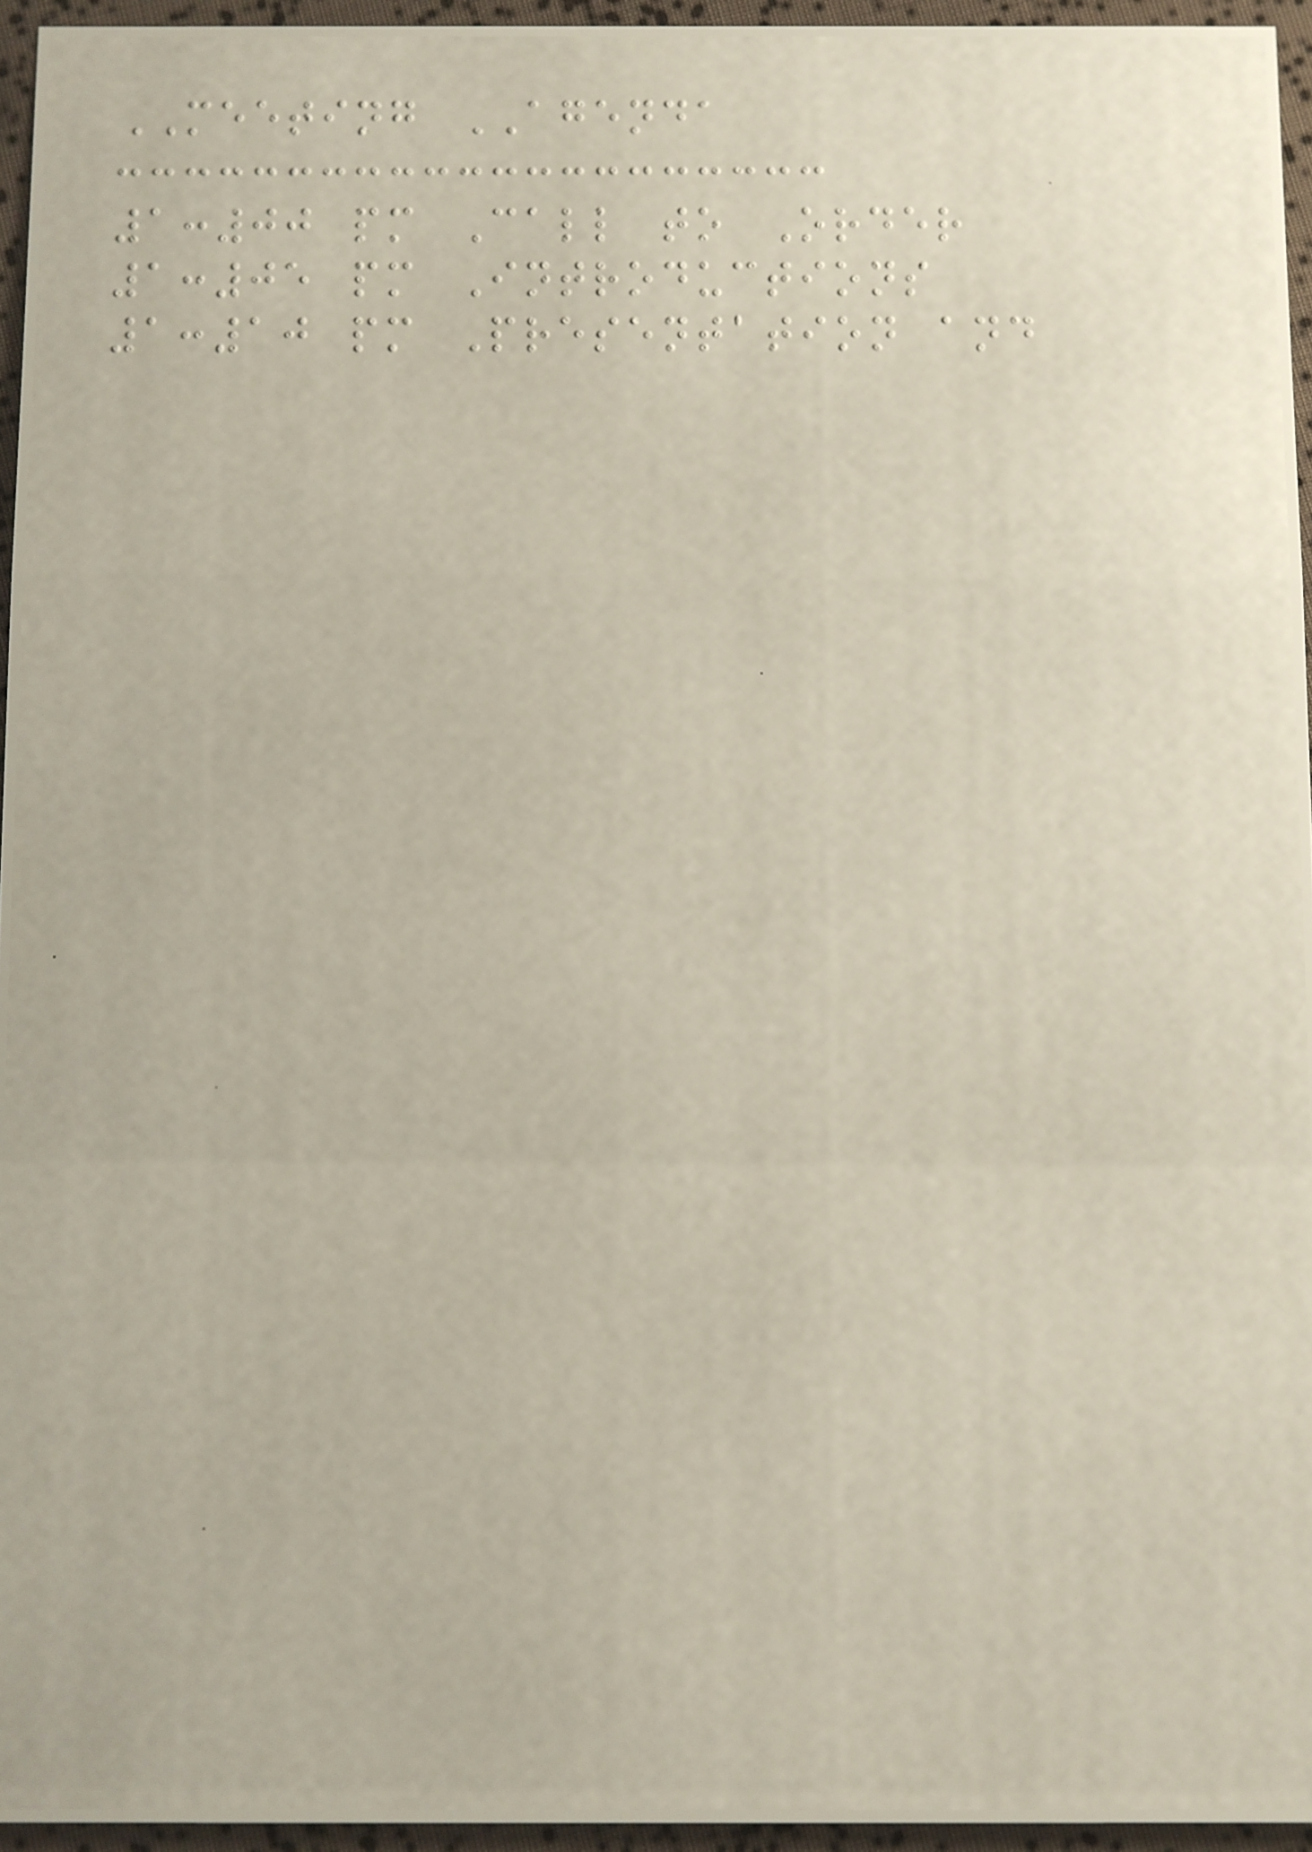MEETING AGENDA
1:00 pm Call to Order
1:05 pm Introductions
1:10 pm Presentation and
